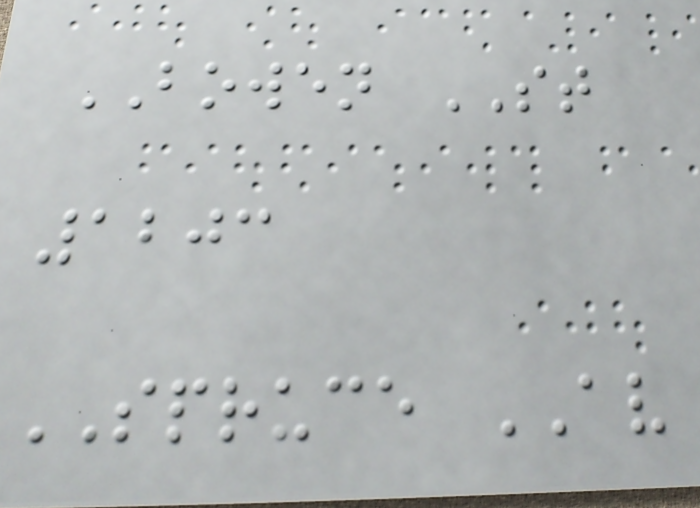BOWEN ST
1203
SPRUCE AV
